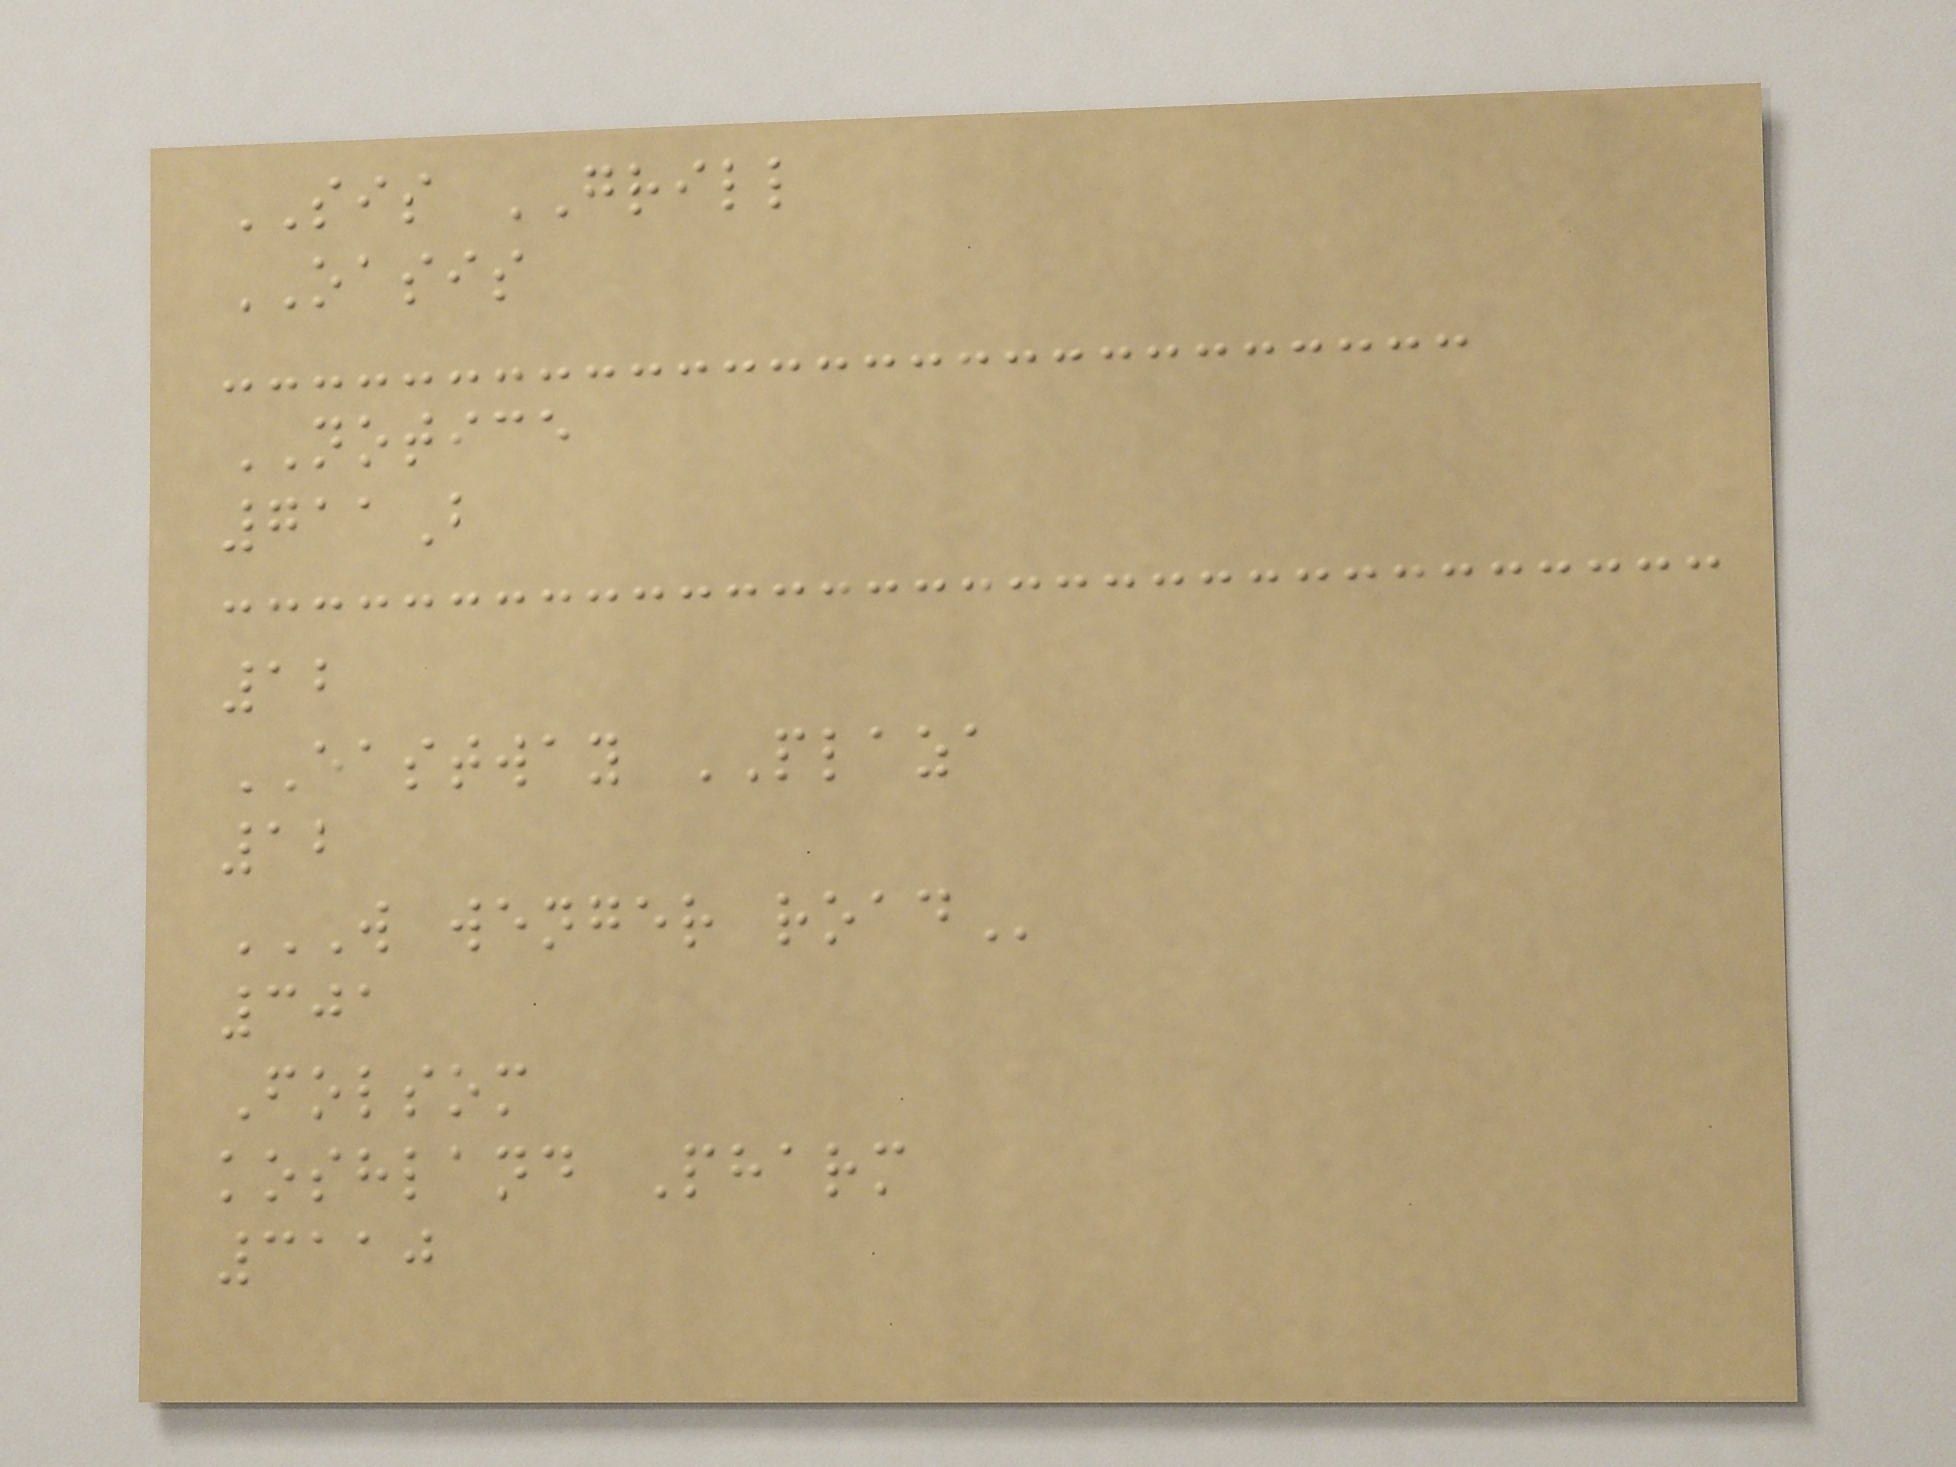SIS GRILL
OASIS
NOTICE
711B
12
EASTWAY PLAZA
12
W WENGER ROAD
301
Folsom
koshland Pharm
3110
